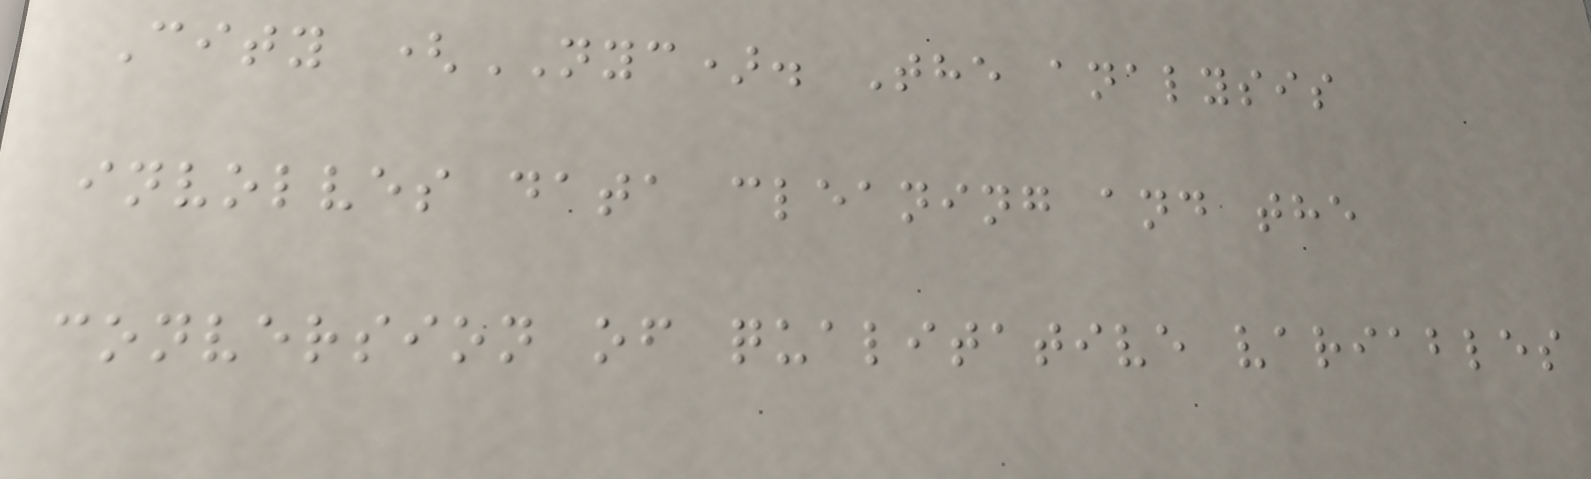City (NYC). The analysis
involves data cleaning and the
conversion of qualitative variables
